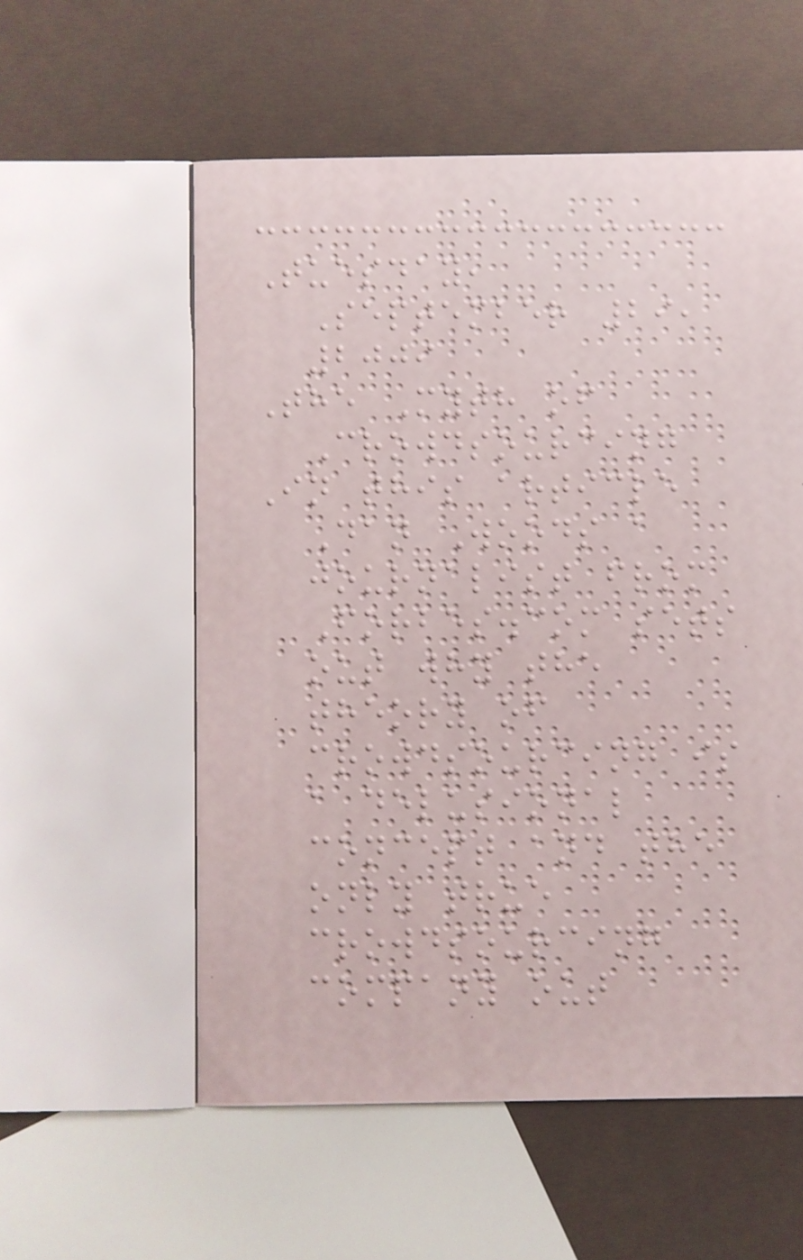Tuesday,
September 29,
2009
The Myth of
Crowdsourcing
In this article
Dan Woods a
journalist from
Forbes.com sets
out why the
theory of
crowdsourcing is
a delusional
concept and the
only true
crowdsourcing
company out
